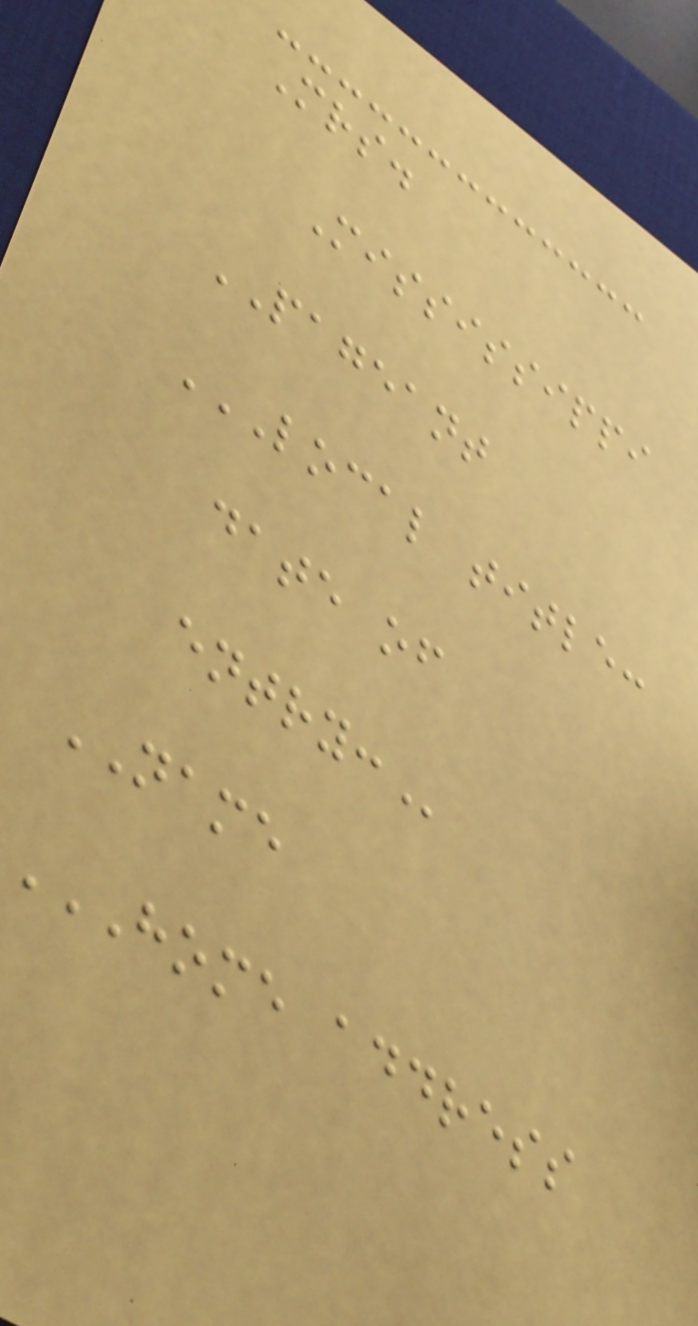Mrs.
Mississippi
PAGEANT
LOCAL TITLE:
DATE OF
ENTRY:
NAME
HOME ADDRESS
